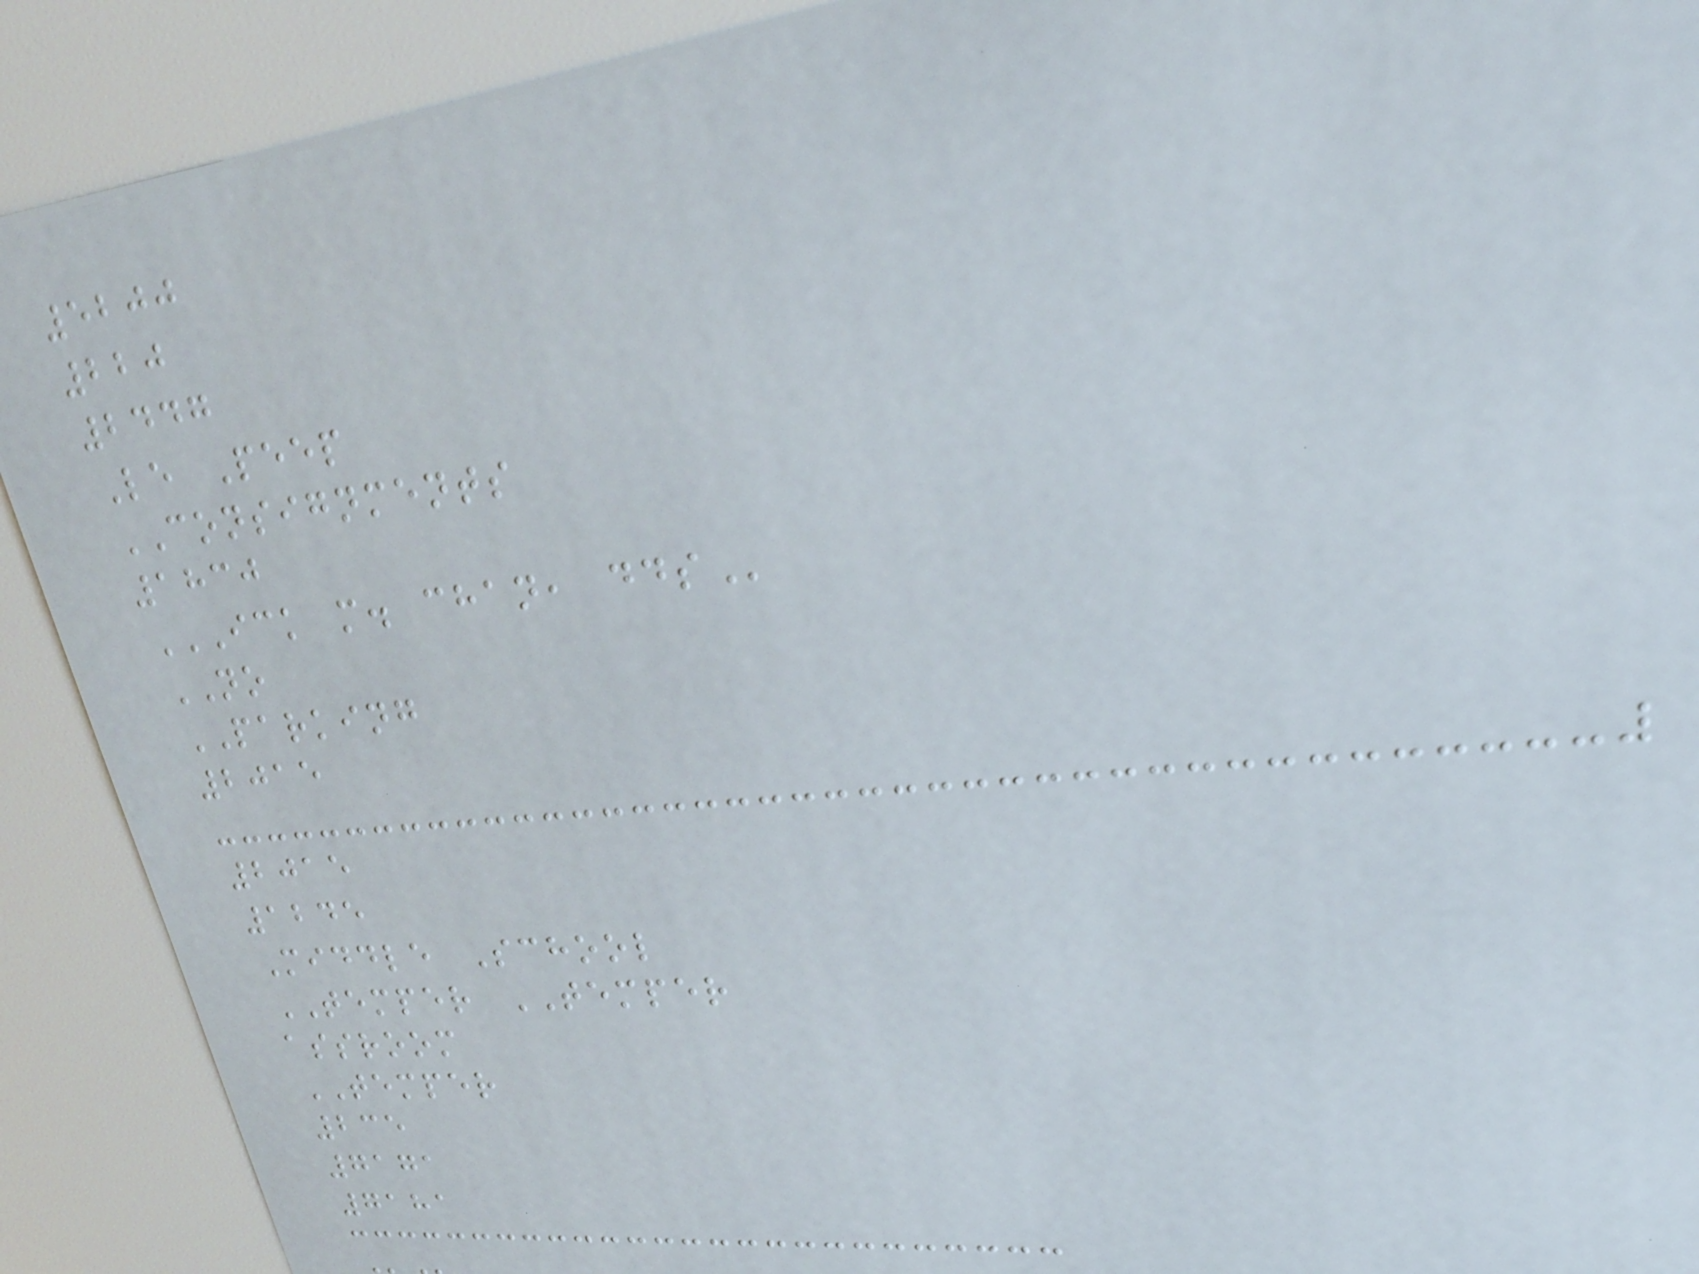5200
220
2447
Le Peep
CONSIGNMENTS
1830
ICK M. CHAN, DDS
NO
PARKING
2015
2015
1245
Middle School
TEMPER TEMPER
assroom
TEMPER
235
7171
7181
